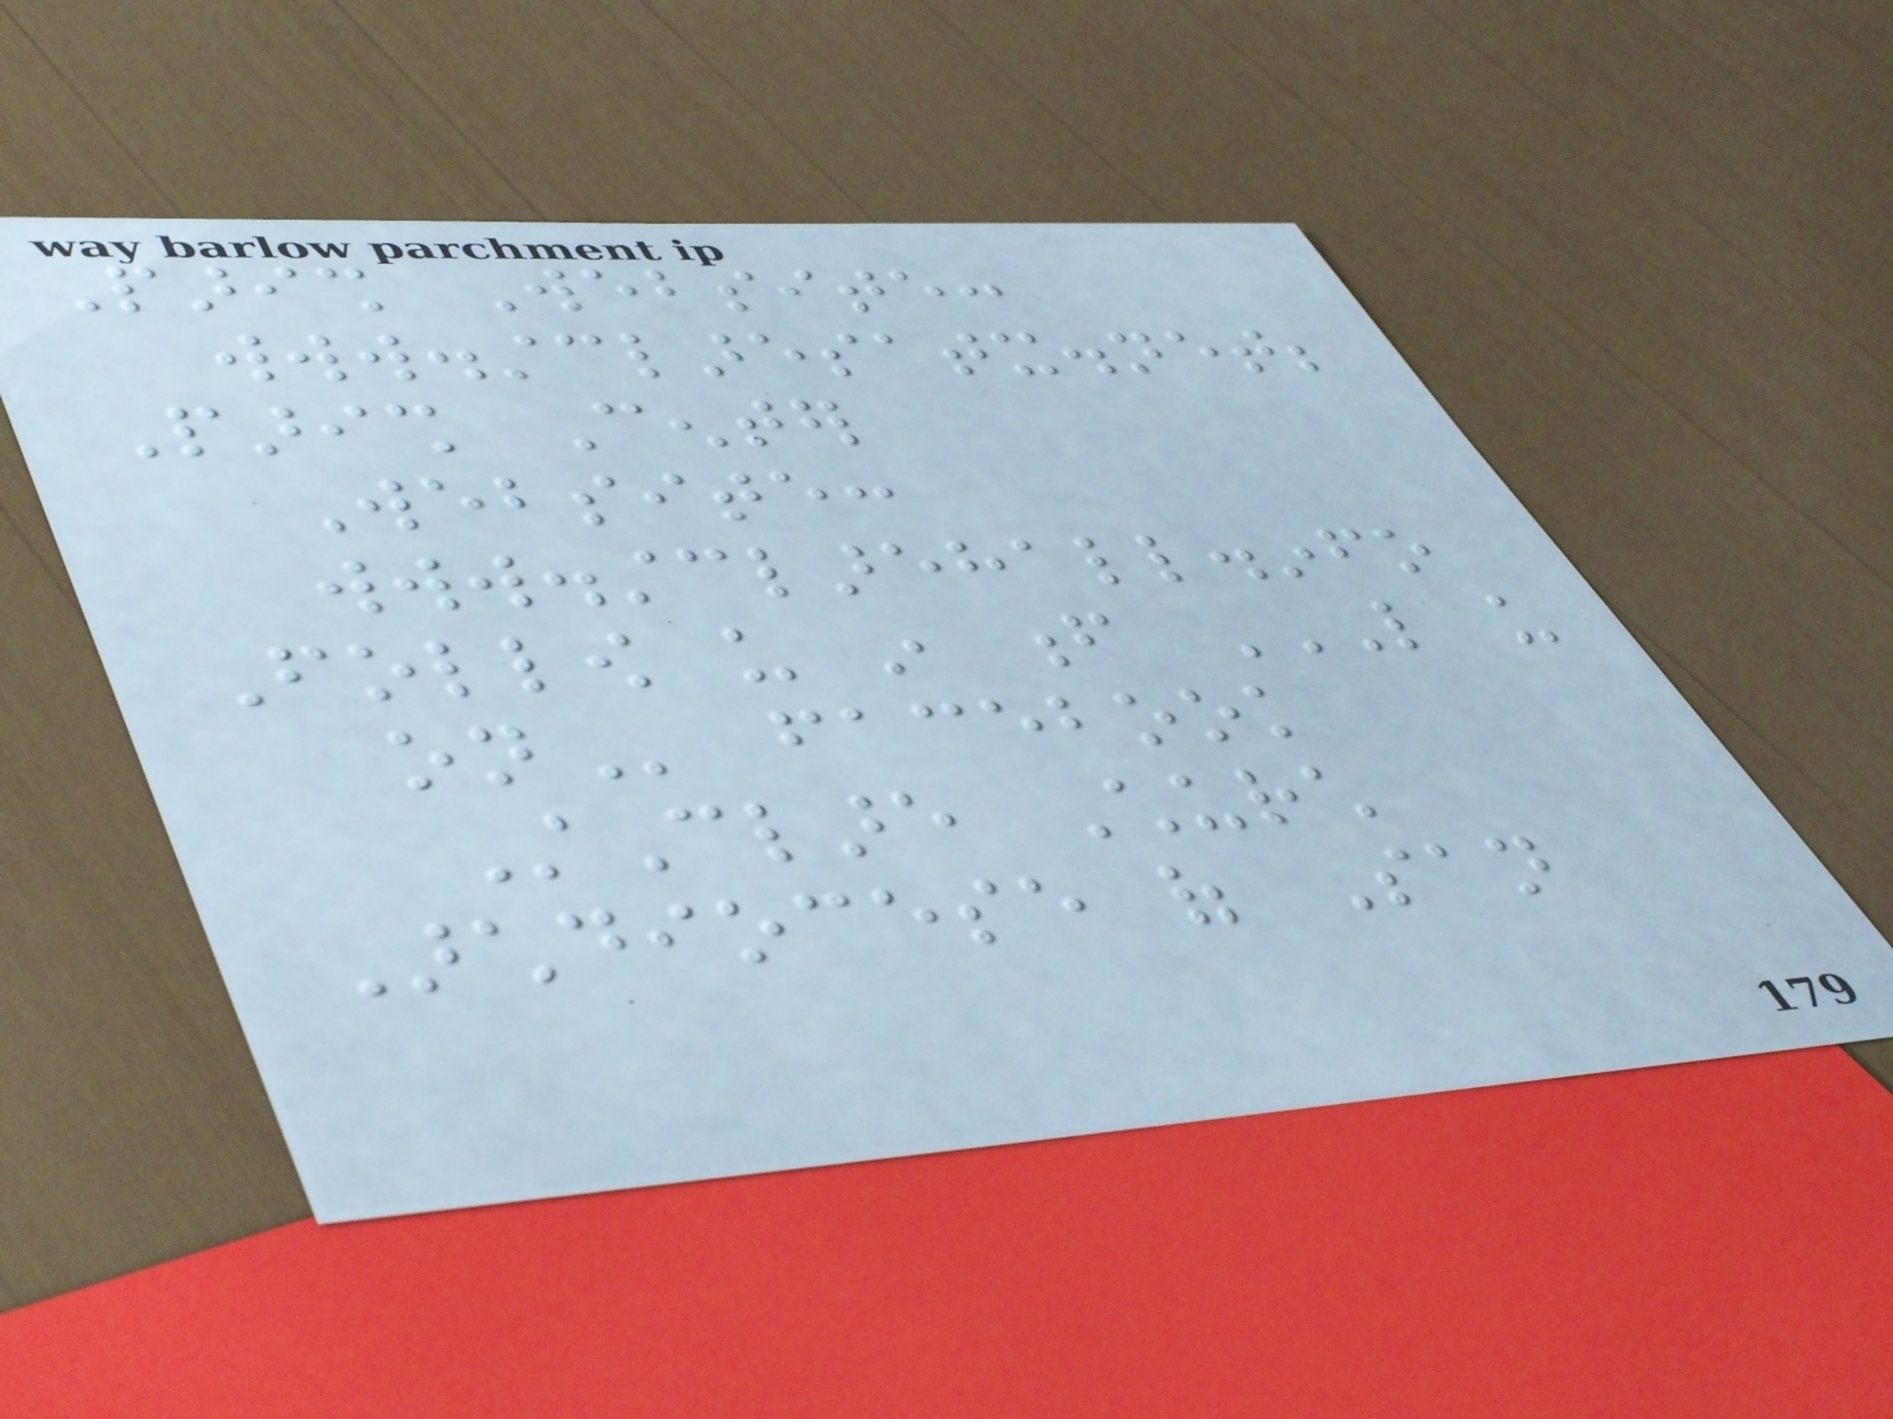Parish Website:
www.stclaresatx.net;
Parish Center
Website:
www.stclarehall.info
Follow us in f LIKE US
ON facebook
StClare Church
Archdiocese of San
